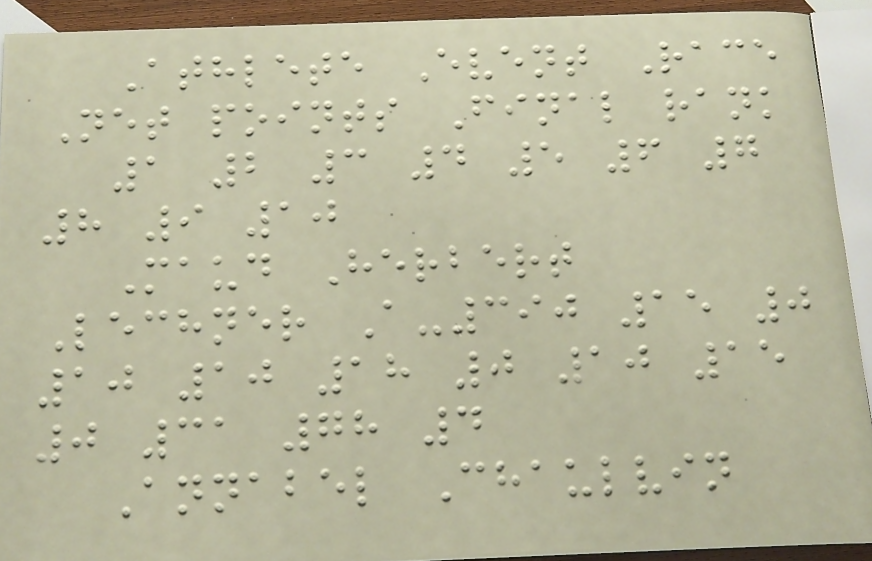Athlete Event Race
Net points Final rank
1 2 3 4 5 6 7
8 9 10
Maud Herbert
Lechner A-390 15 0
10 10 18 0 10 15
0 31 78 4
Annabel Chaulvin
